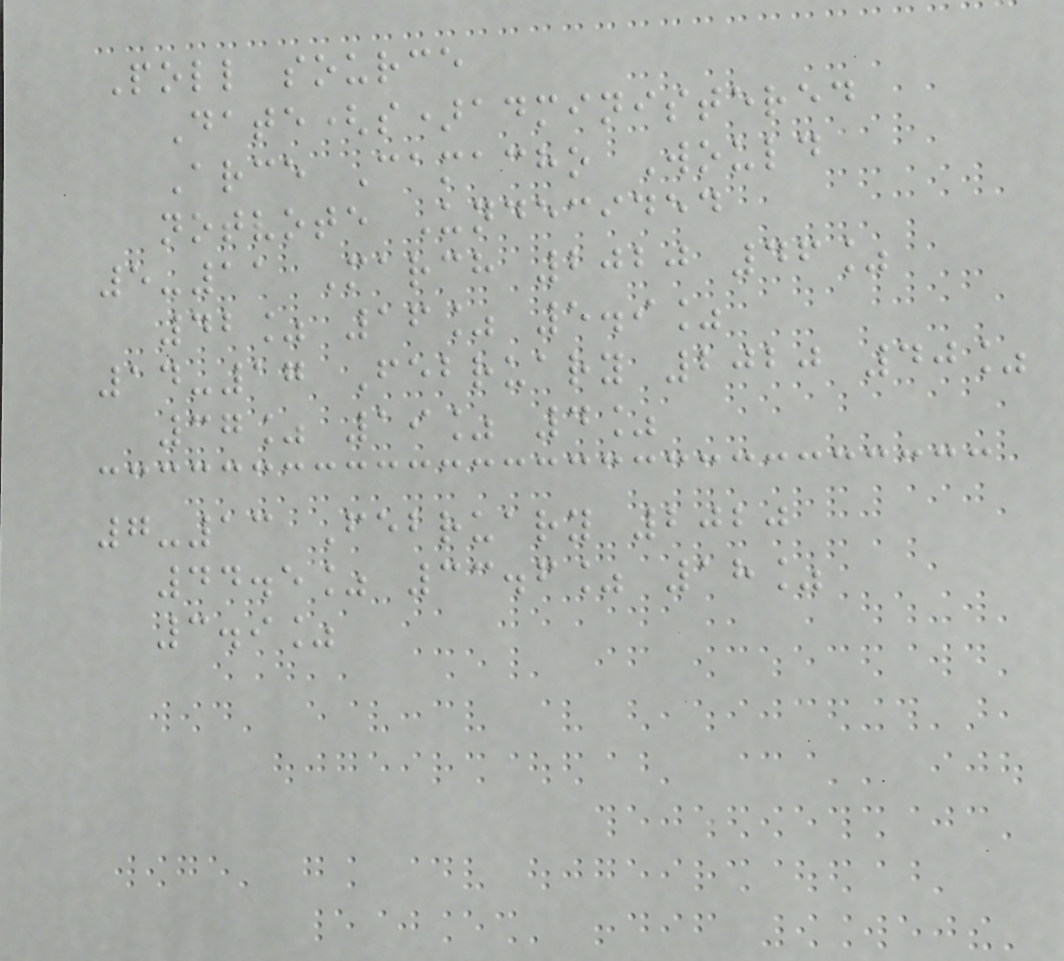Poll source
Date(s)administered
Arce Camacho Would
notvote Undecided
5-11 March 2020 46%
42% 16% 5.9%
14-17 February 2020 40%
37% 19% 4%
7-13 February 2020
44.5% 33.6% 18%
3.9%
